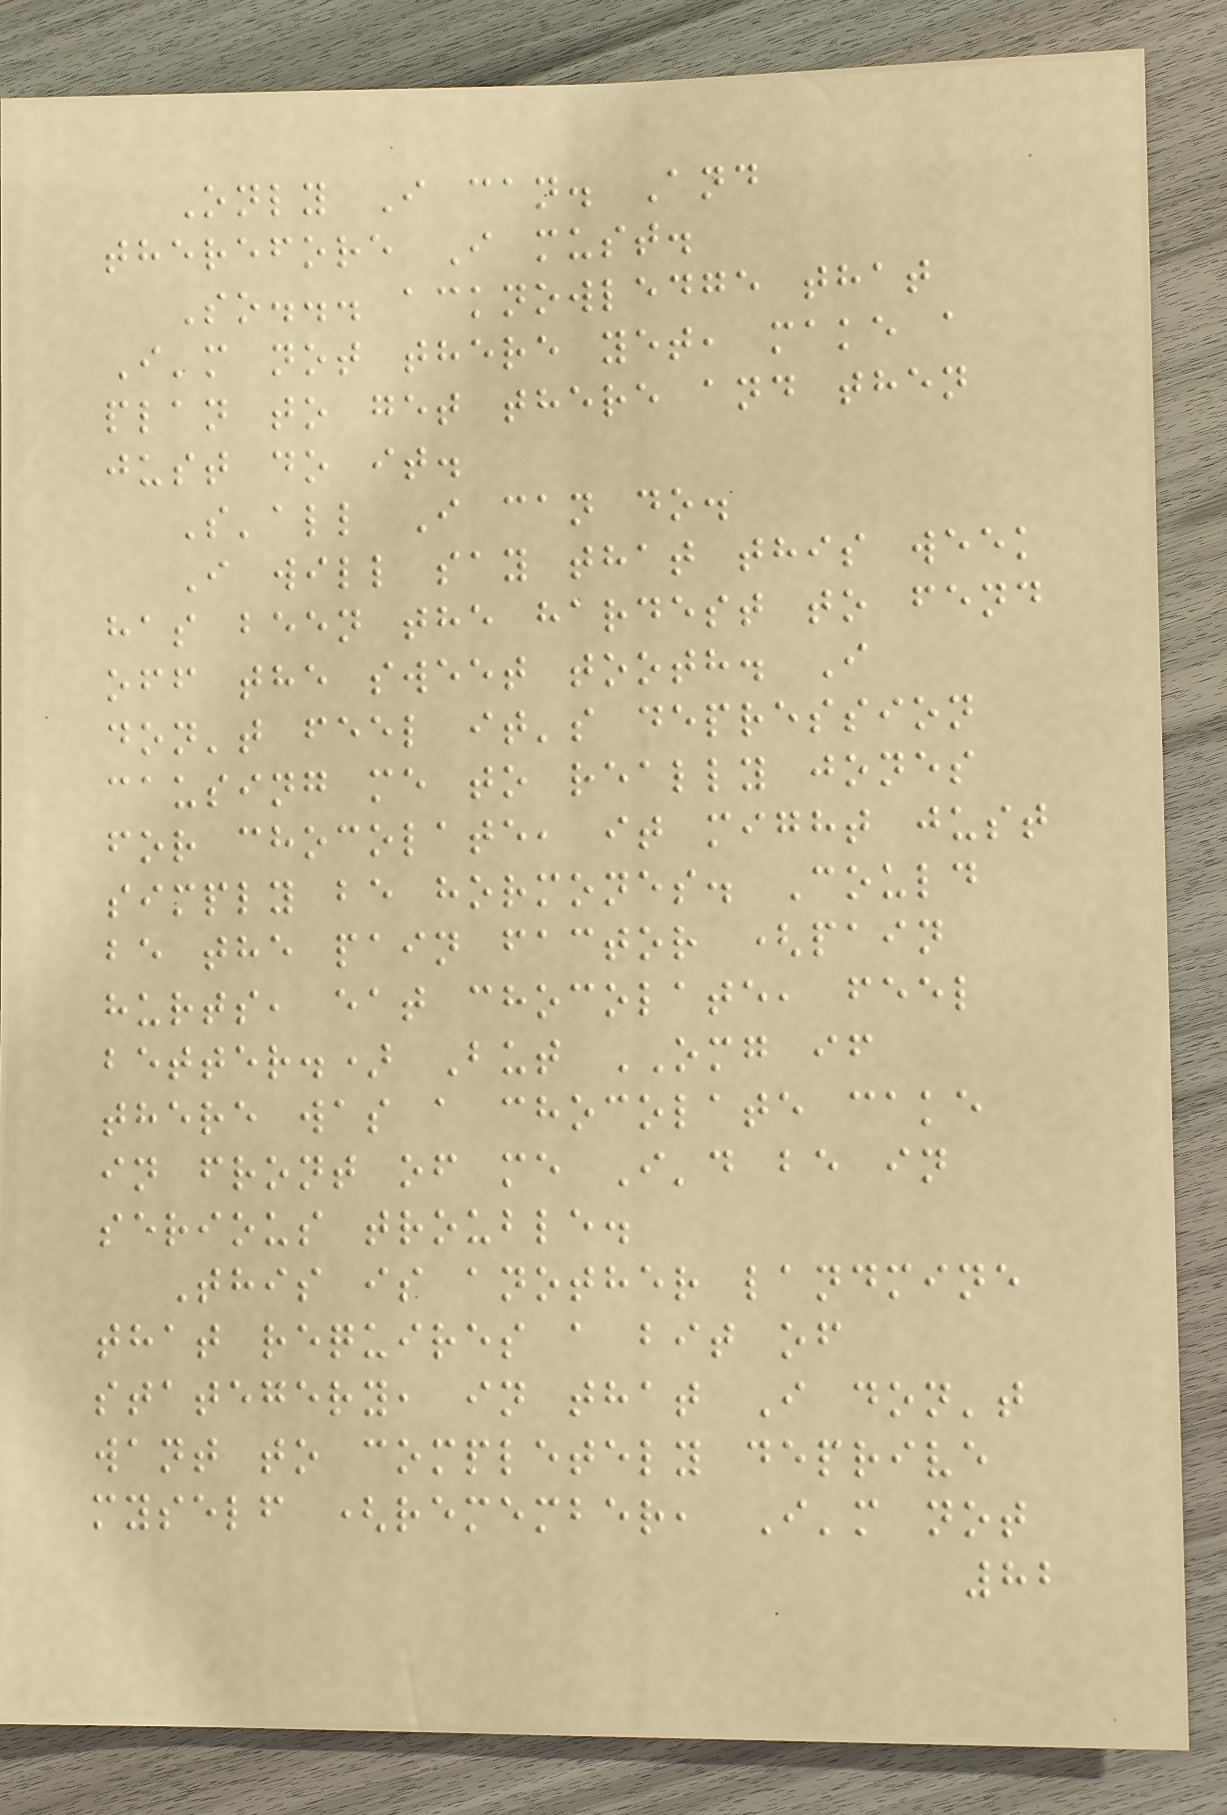Only I can. And
therefore I must.
So... acknowledge that
I'm not there yet, make a
plan to get there and then
just do it.
S'all I can do.
I will say that this week
has been the hardest to fend
off the sweet tooth. I
don't feel it's depression
causing me to really jones
for chocolate, it might just
simply be hormones. Could
be the pain factor (pain
hurts, eat chocolate, feel
better.) But OMG if
there was a chocolate cake
in front of me I'd be in
serious trouble.
This is another landmine
that requires a bit of
stategery, in that I don't
want to completely deprive
myself (remember, I'm not
82
